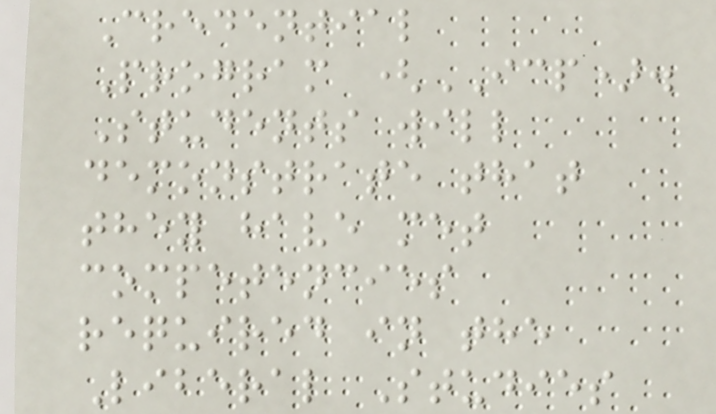Credential
Program (ICP).
Students will
demonstrate that
they have met
competencies
required in the
Liberal Studies
